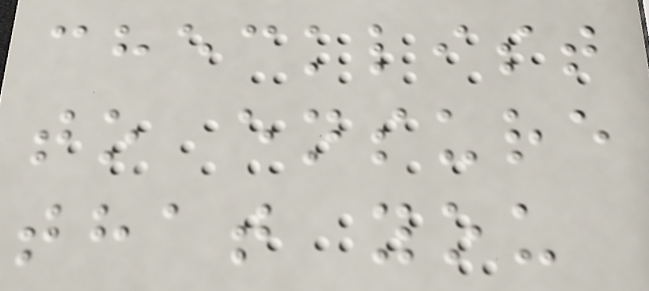checklist
to ensure
that you
